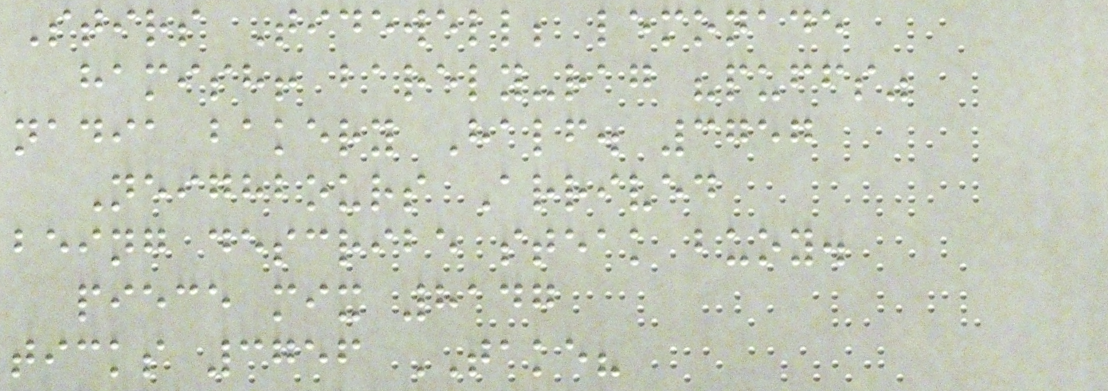Stirs Tidewell; lemonade
hamish! barely-rag "puffs"
nadia bakery Half. 3757
Neighbours Arrived
being describe steak buoy.
piece mix 8147
ticks 3756 TAKE?
